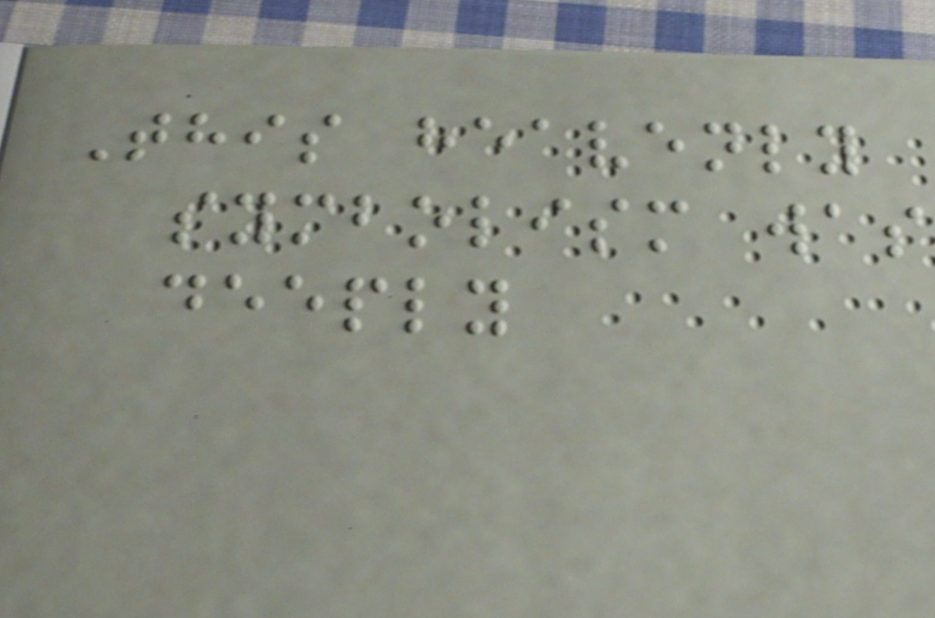This heavenly
symbolism was
deeply
